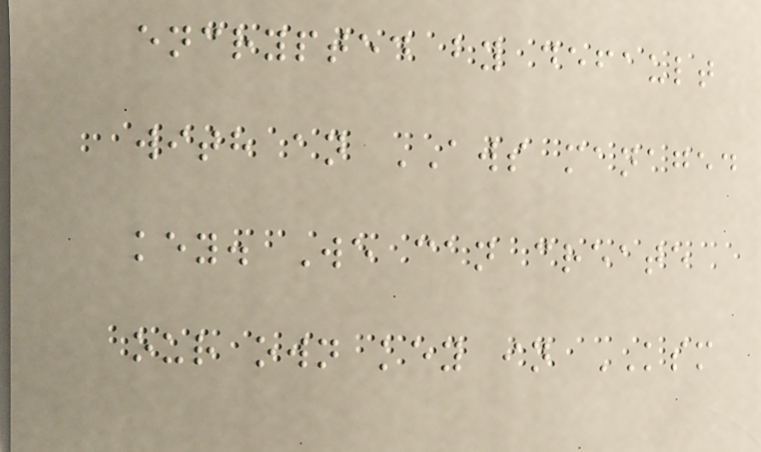encrypted by default
with an AWS managed
key. We can create
our own key in KSM
